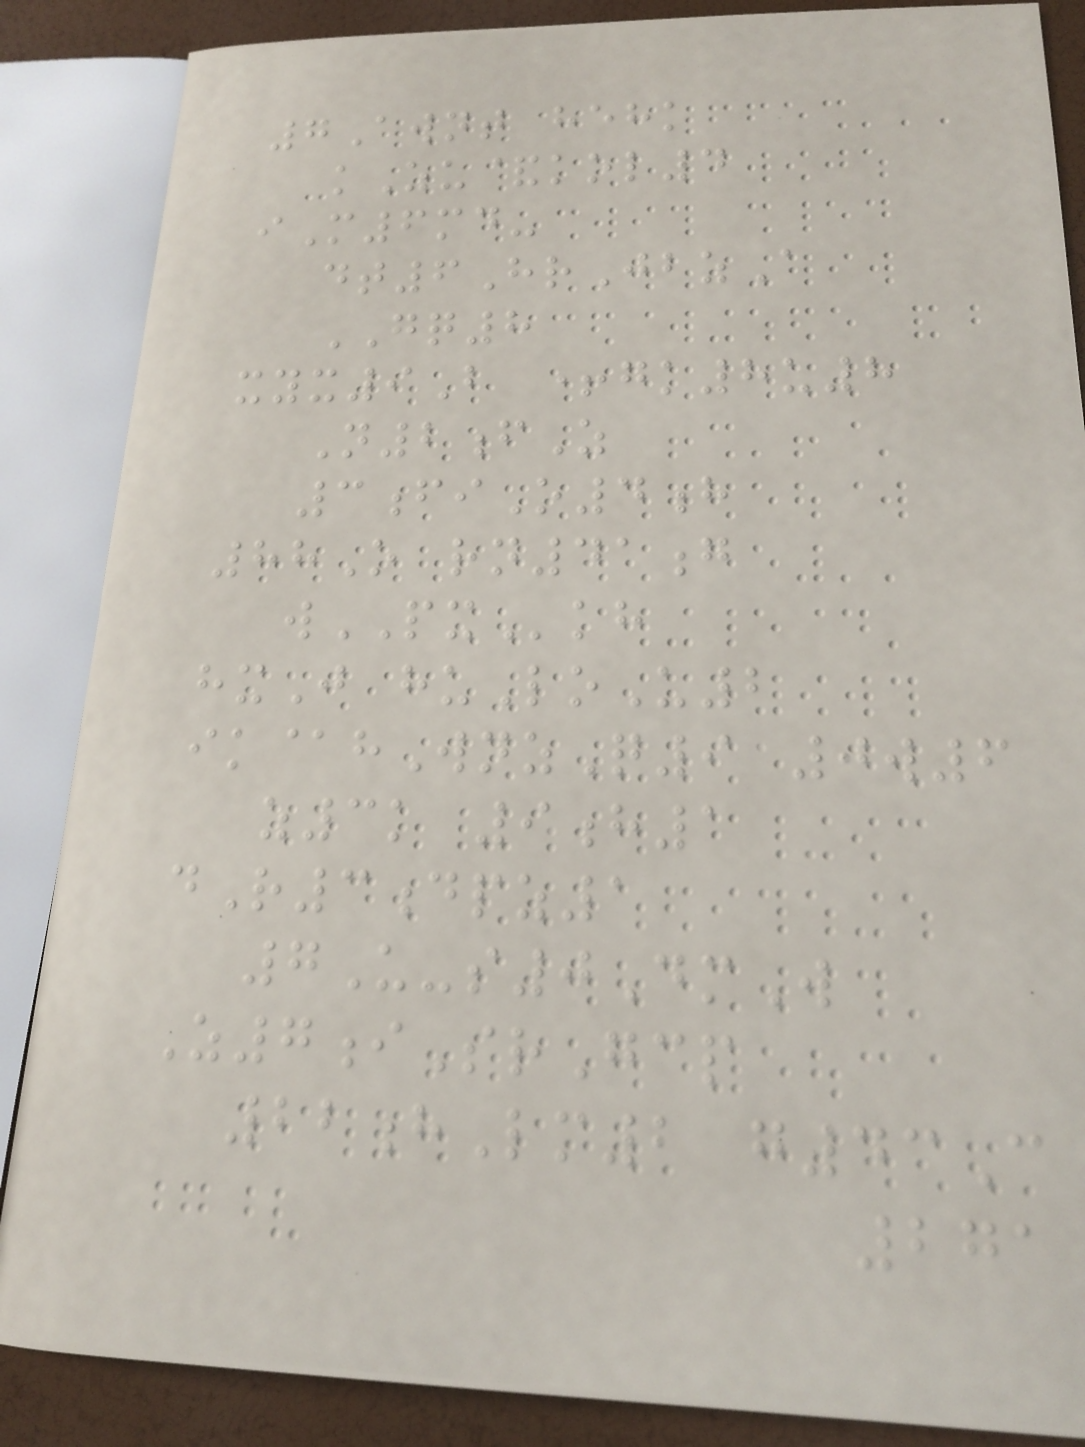7Awnt hehk
kZu&kol4
iM6md-
dt6HrJbzA
GQ8
xyx9B +gk8u8
N2fZ
3fiO4h
88O rn41g
wPXkh
hxJ huLoU2
ik@hWnzQ9 0w6
z3k 9h1
dR3dpz1
7U-s0DmW
Z7iSrGcp
22hLm2 g43C
271
